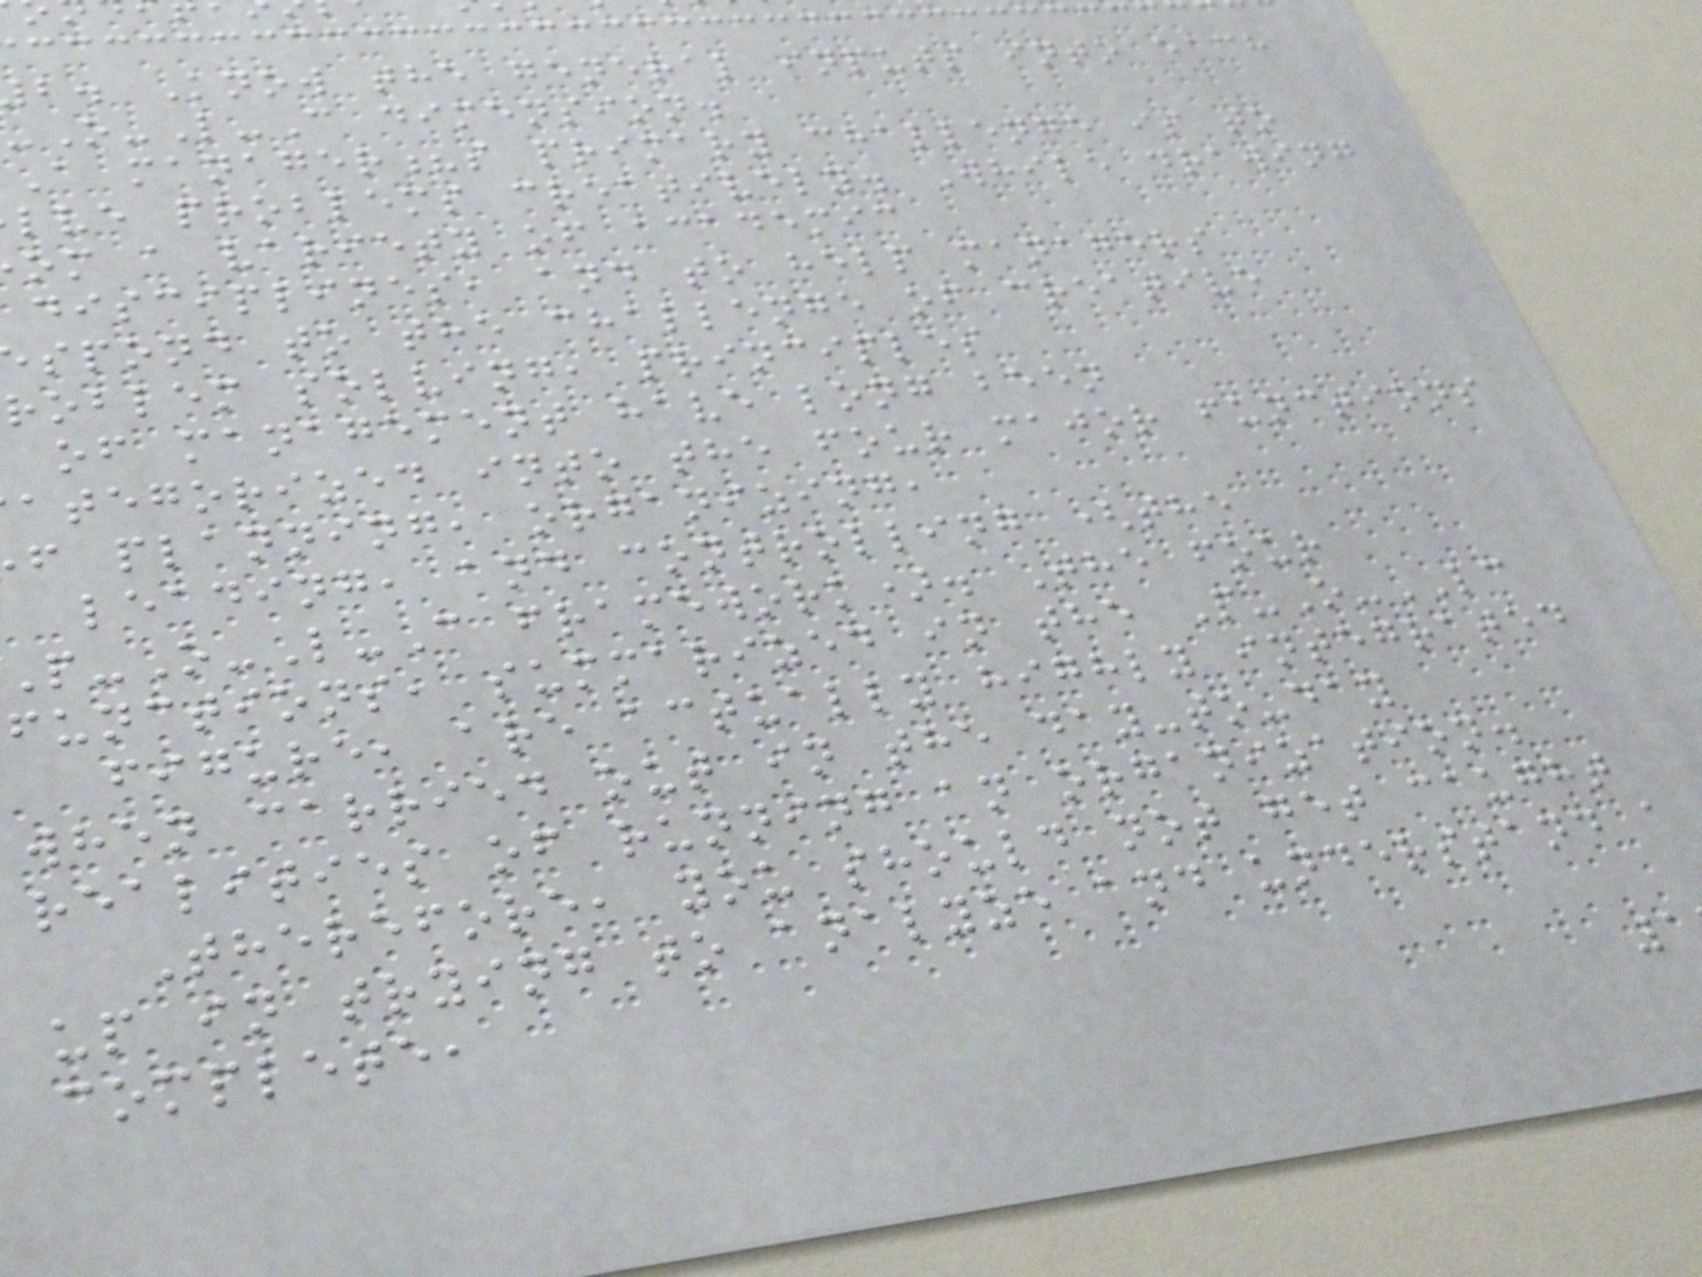b. Know the general inputs into each
-O-L-C dimension.
A manager?s primary challenge is to
lve problems creatively. While drawing
om a variety of academic
disciplines, and to help managers
spond to the challenge of creative
roblem solving, principles
of management have long been
ategorized into the four major functions
f planning, organizing,
leading, and controlling (the
-O-L-C framework). The four
functions, summarized in the P-O-LC
figure, are actually highly integrated
when carried out in the day-to-day
realities of running an organization.
Therefore, you should not get caught
up in trying to analyze and understand a
complete,
